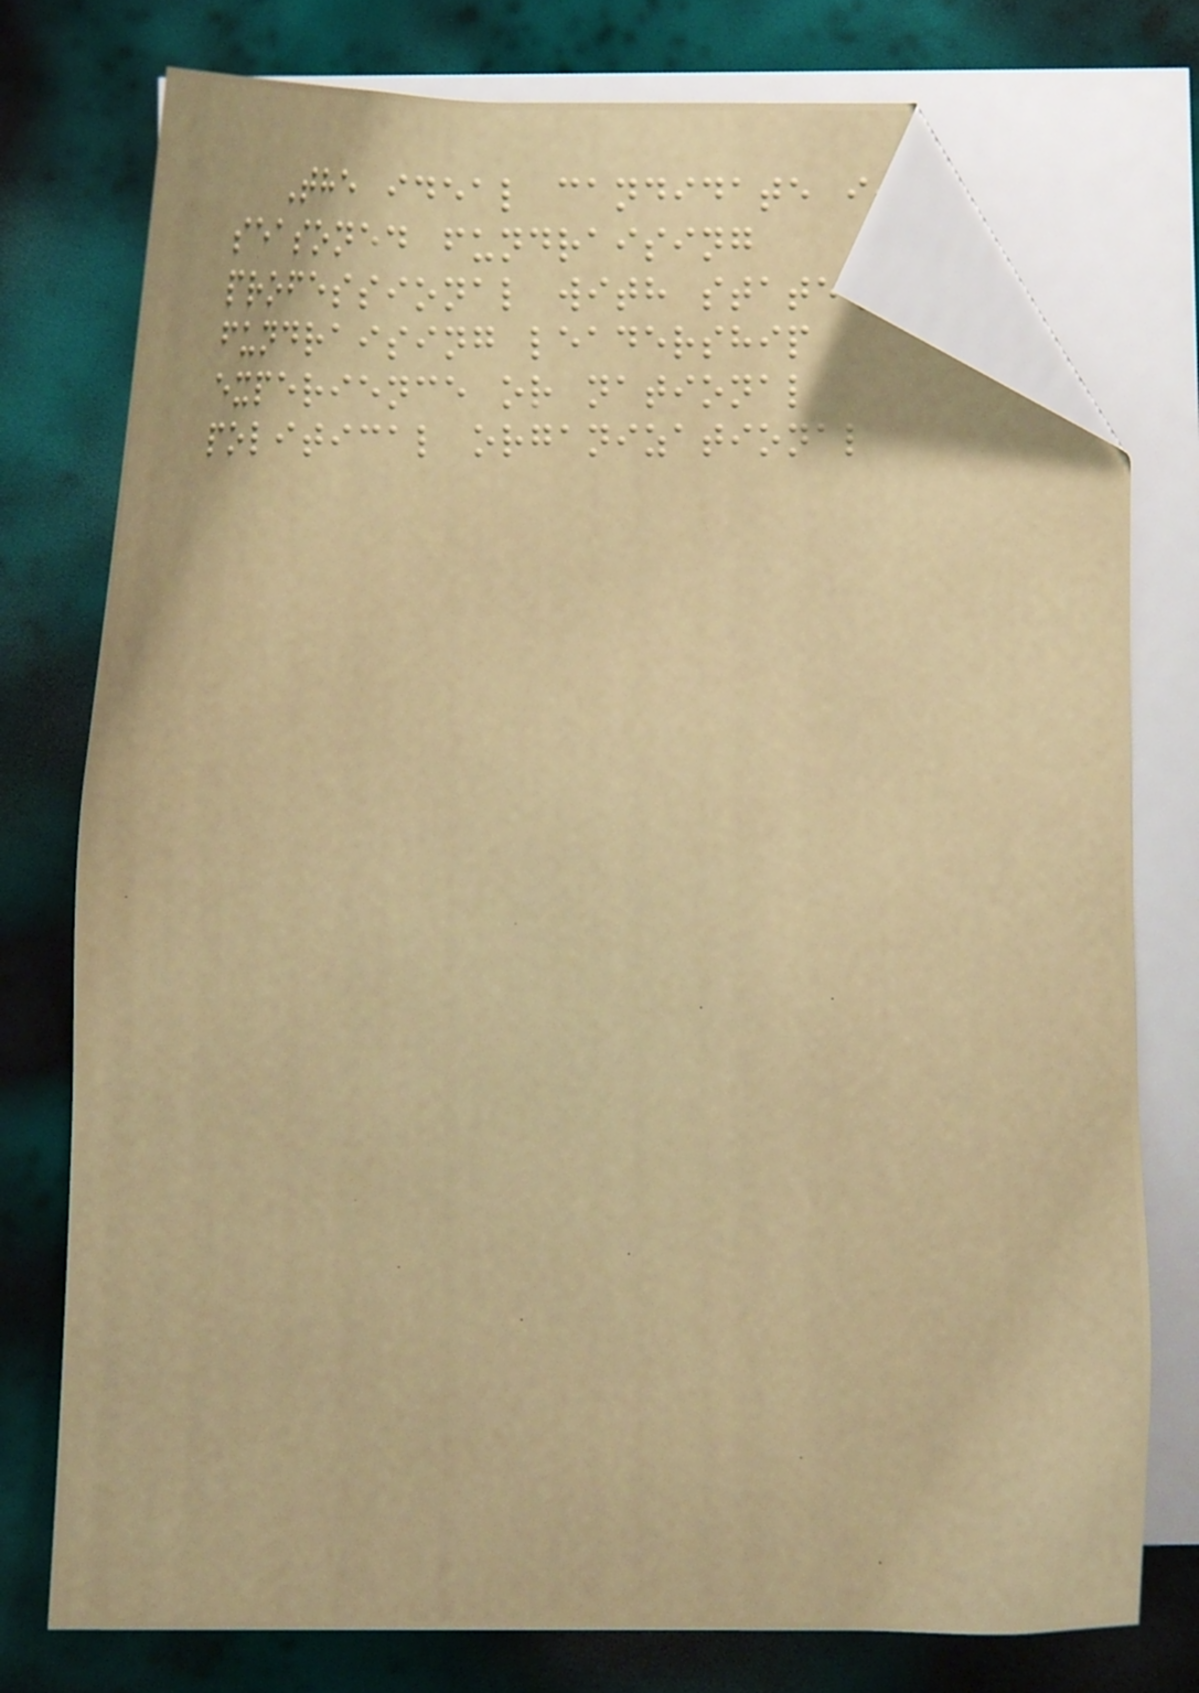The ideal candidate is a
seasoned fundraising
professional with statewide
fundraising leadership
experience or national
political organizational
